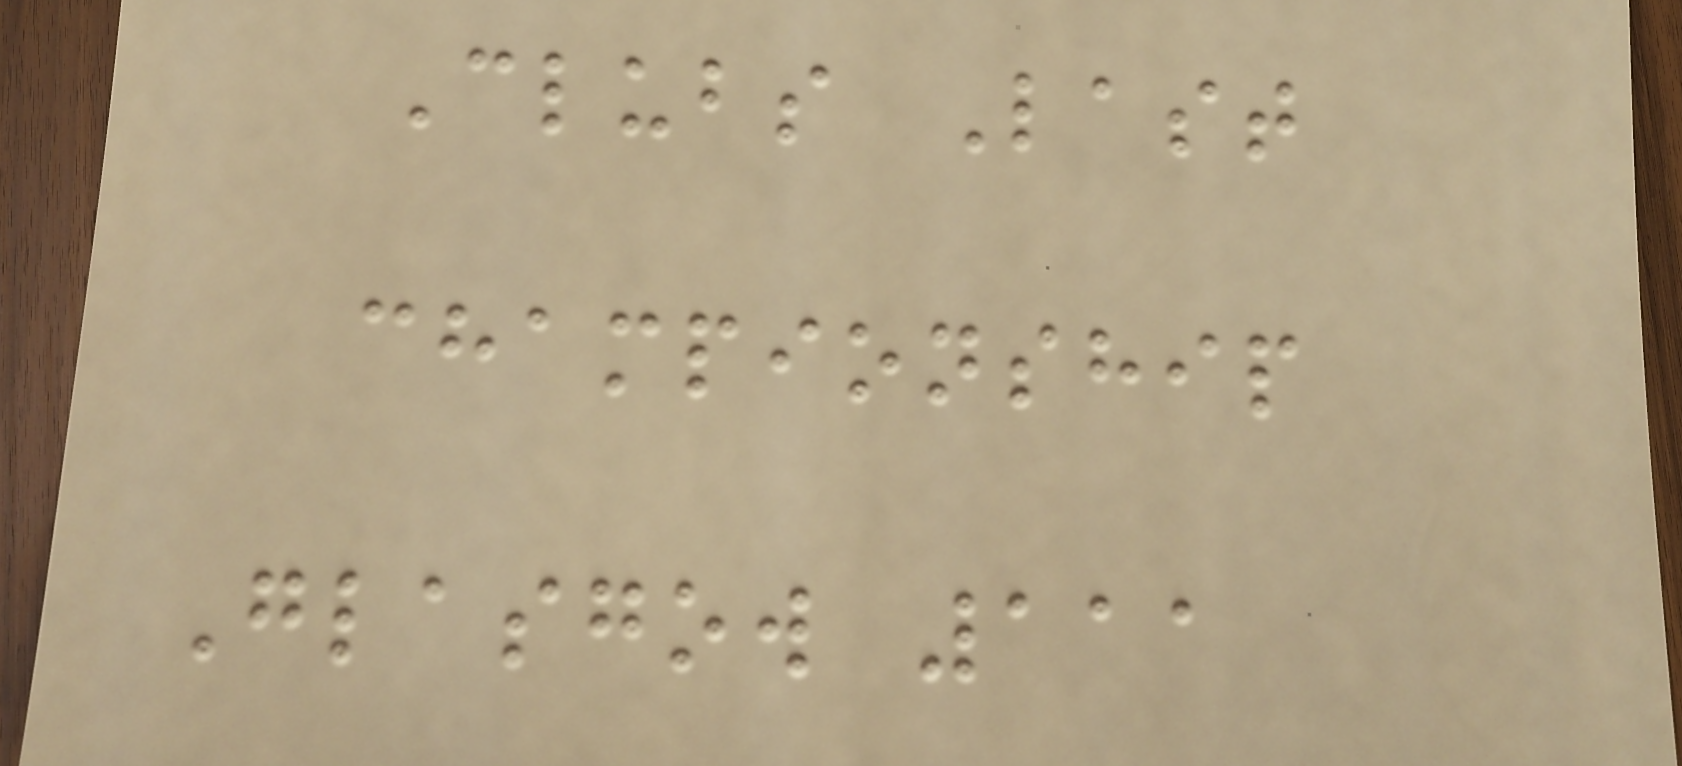Clubs Last
championship
Glasgow 111
